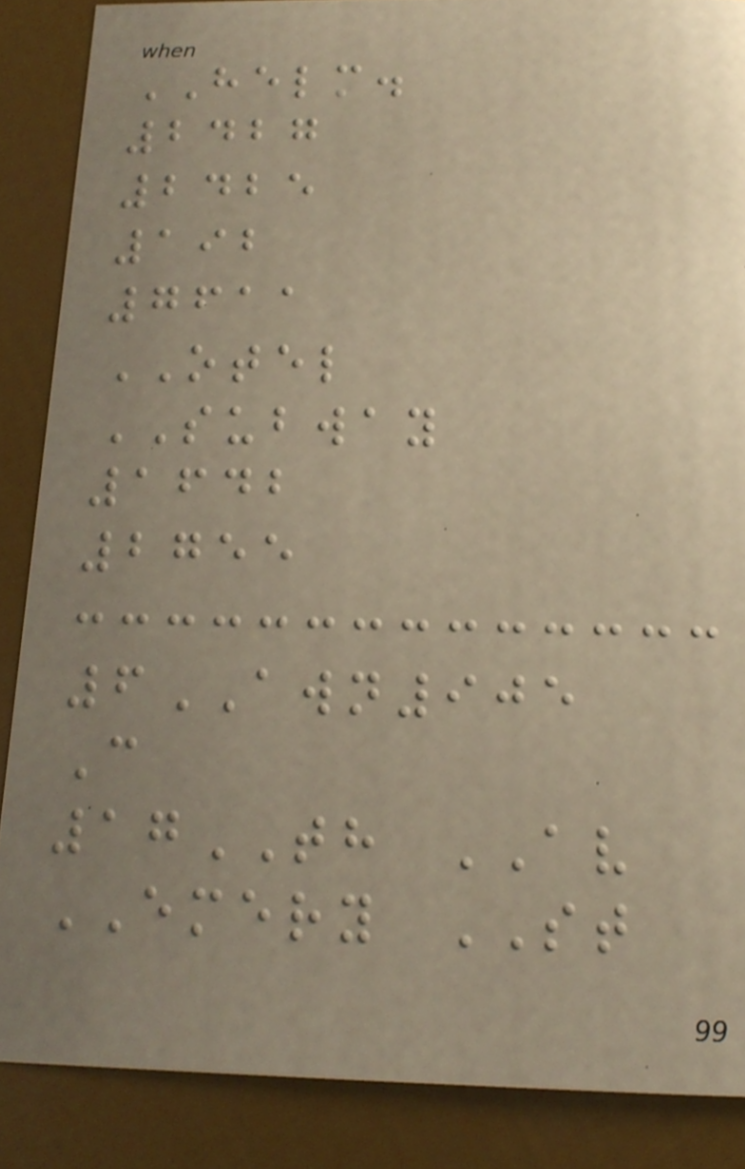HELM.
2427
2425
192
7611
OTEL
SUBWAY
1642
2755
6AWN905
C
17TH AV
EMERY ST
